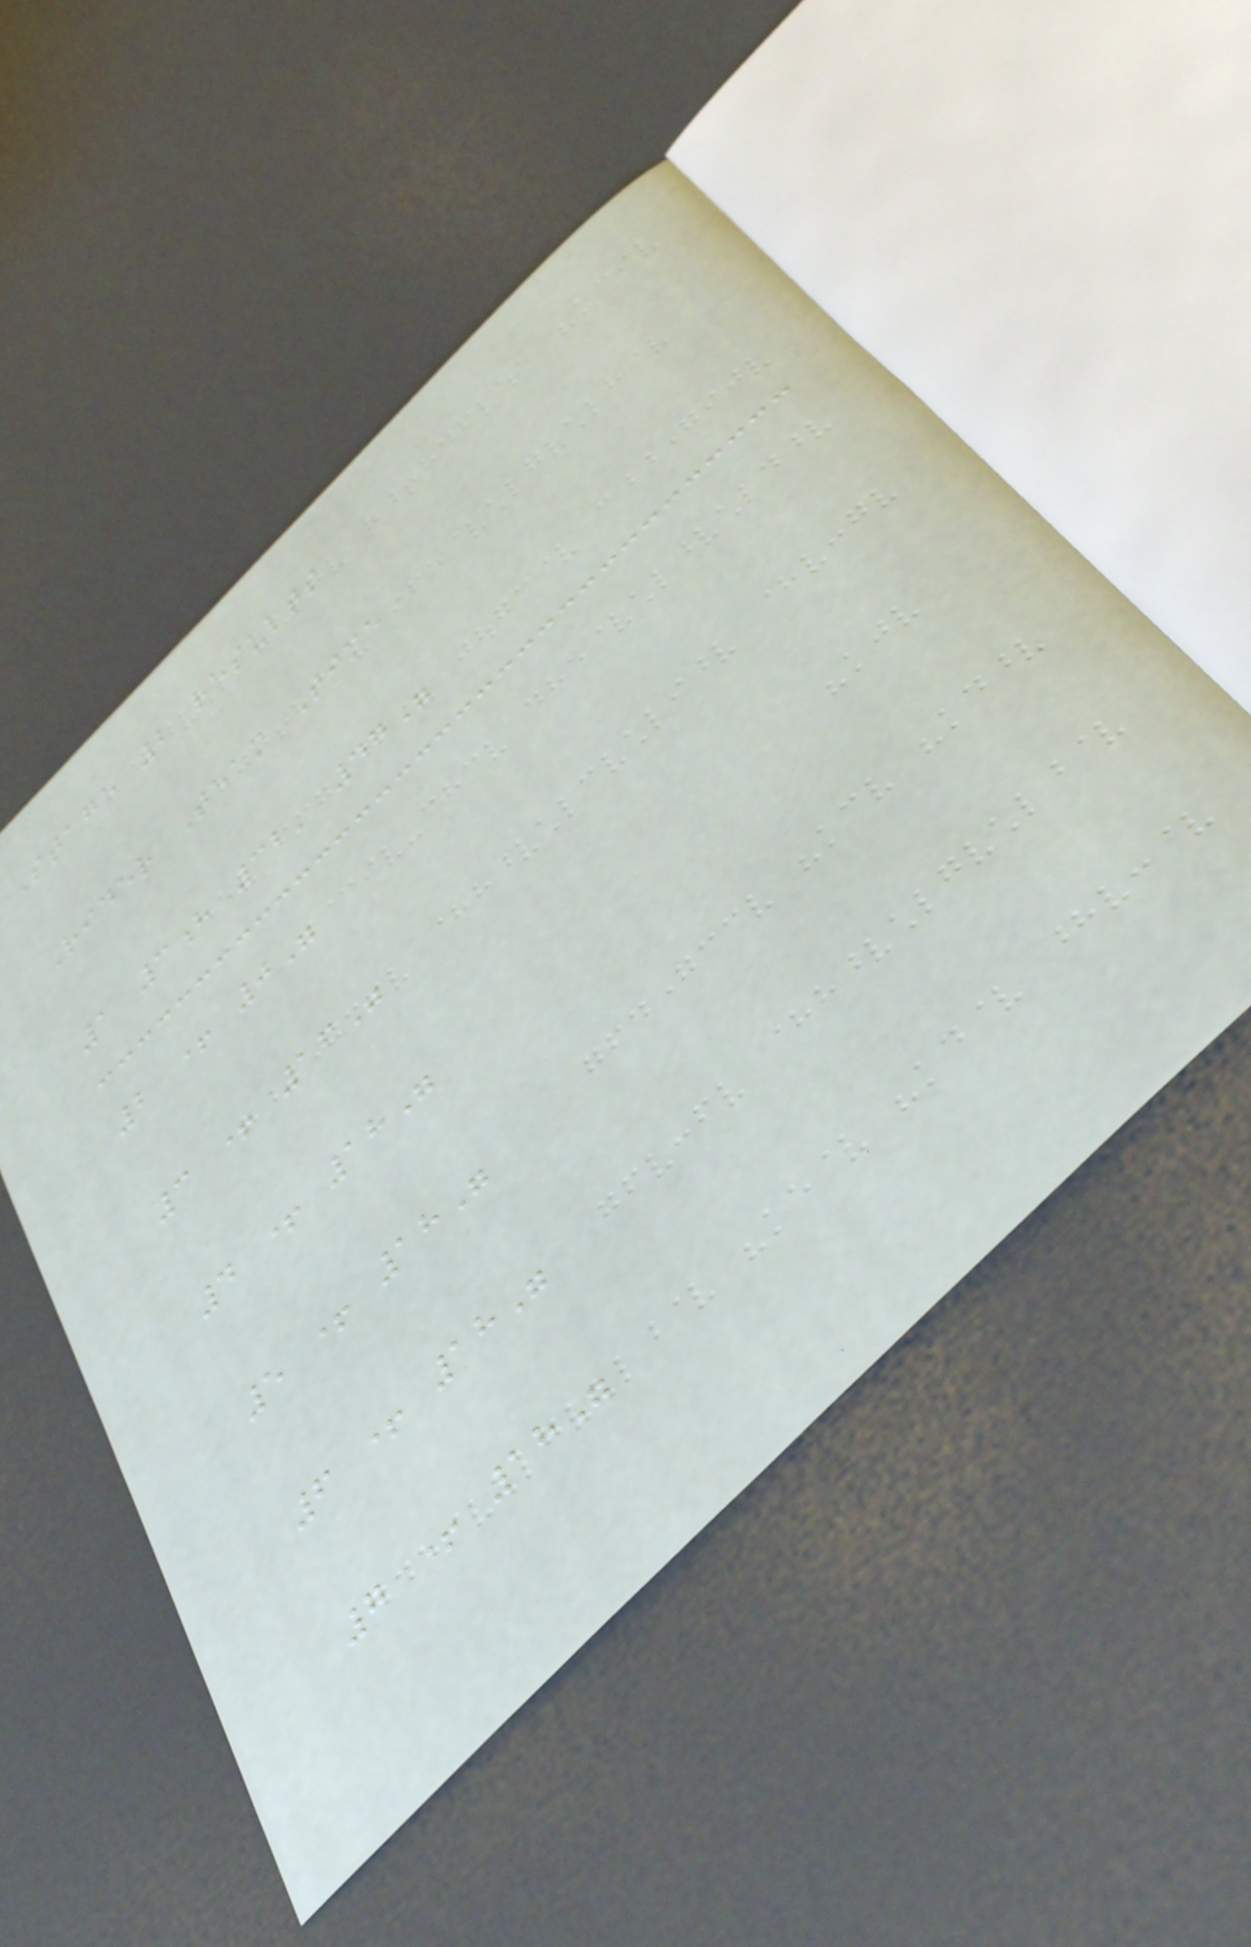Stage 2 results
Rider Team Time
1 3h 32' 47"
2 + 0"
3 + 16"
4 + 18"
5 + 18"
6 + 18"
7 + 18"
